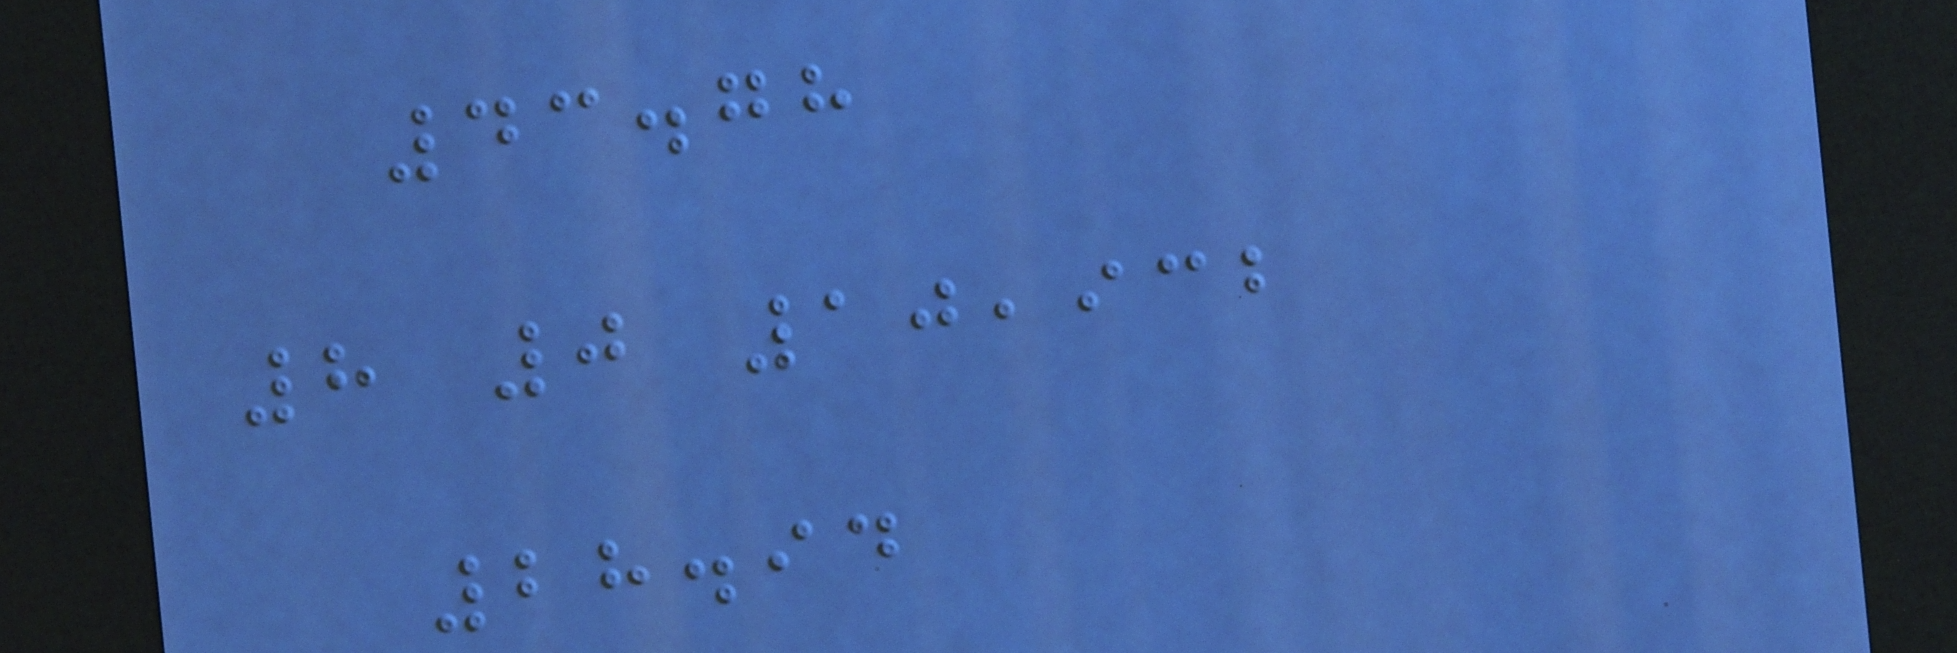43.78
8 0 10,932
28.94
